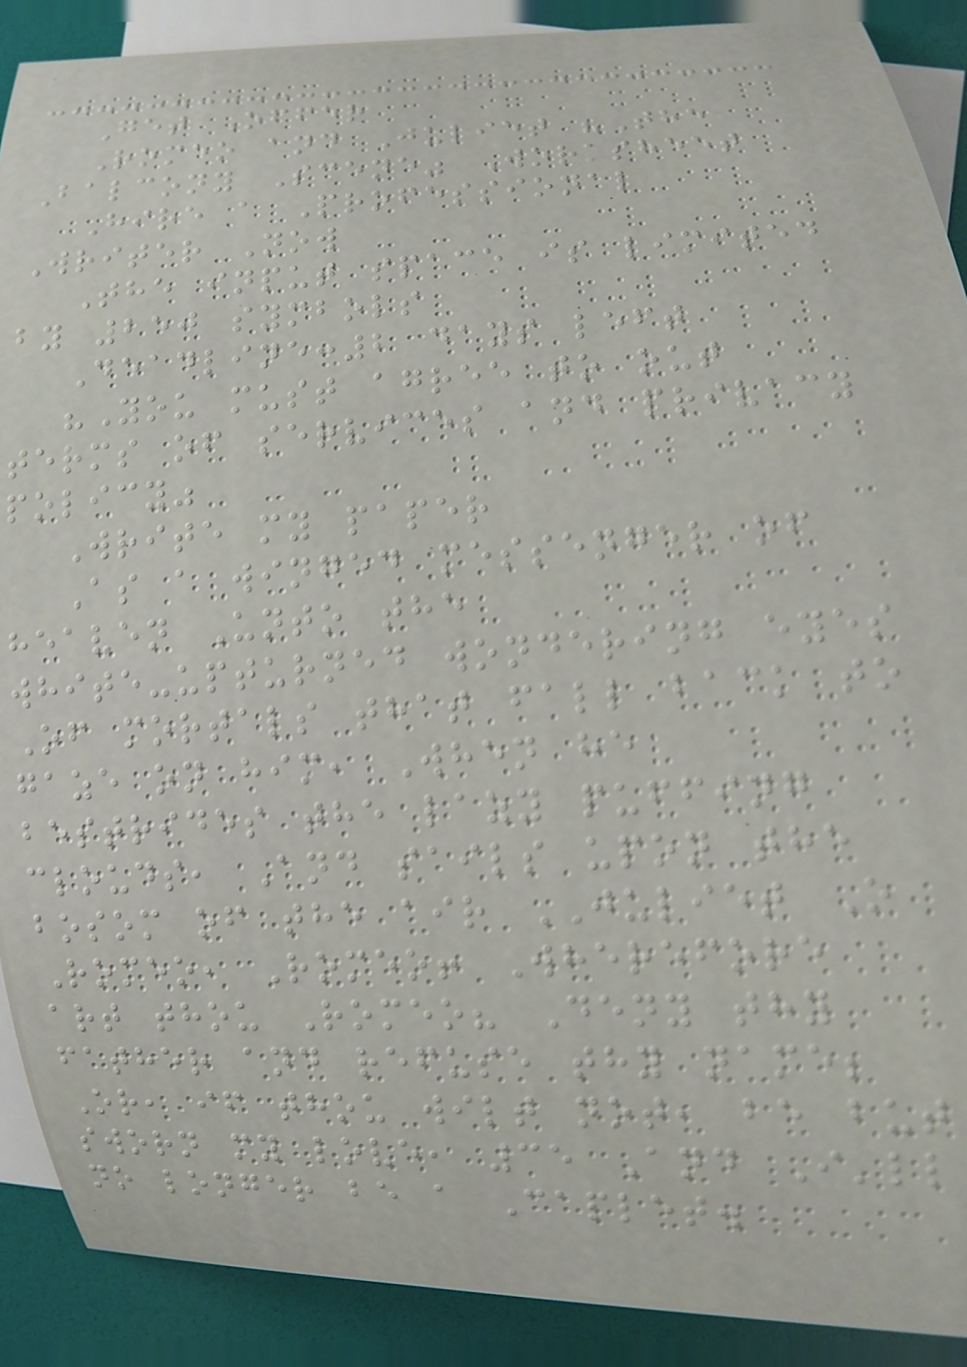Get Offer
Romeo and Juliet "The
Balcony Scene" Worksheet
Hire a Professional
Writer Now
The input space is limited
by 250 symbols
Deadline:2 days left
"You must agree to out
terms of services and privacy
policy"
Write my paper
As a winged messenger of
heaven Unto the
white-upturned wondering eyes
Of mortals that fall back to
gaze on him, When he
bestrides the lazy puffing
clouds, And sails upon the
bosom of the air JULIET O
Romeo, Romeo! Wherefore
art thou Romeo? Deny thy
father and refuse thy name;
Or, if thou wilt not, be but
sworn my love, 35 And I'll
no longer be a Caplet.
